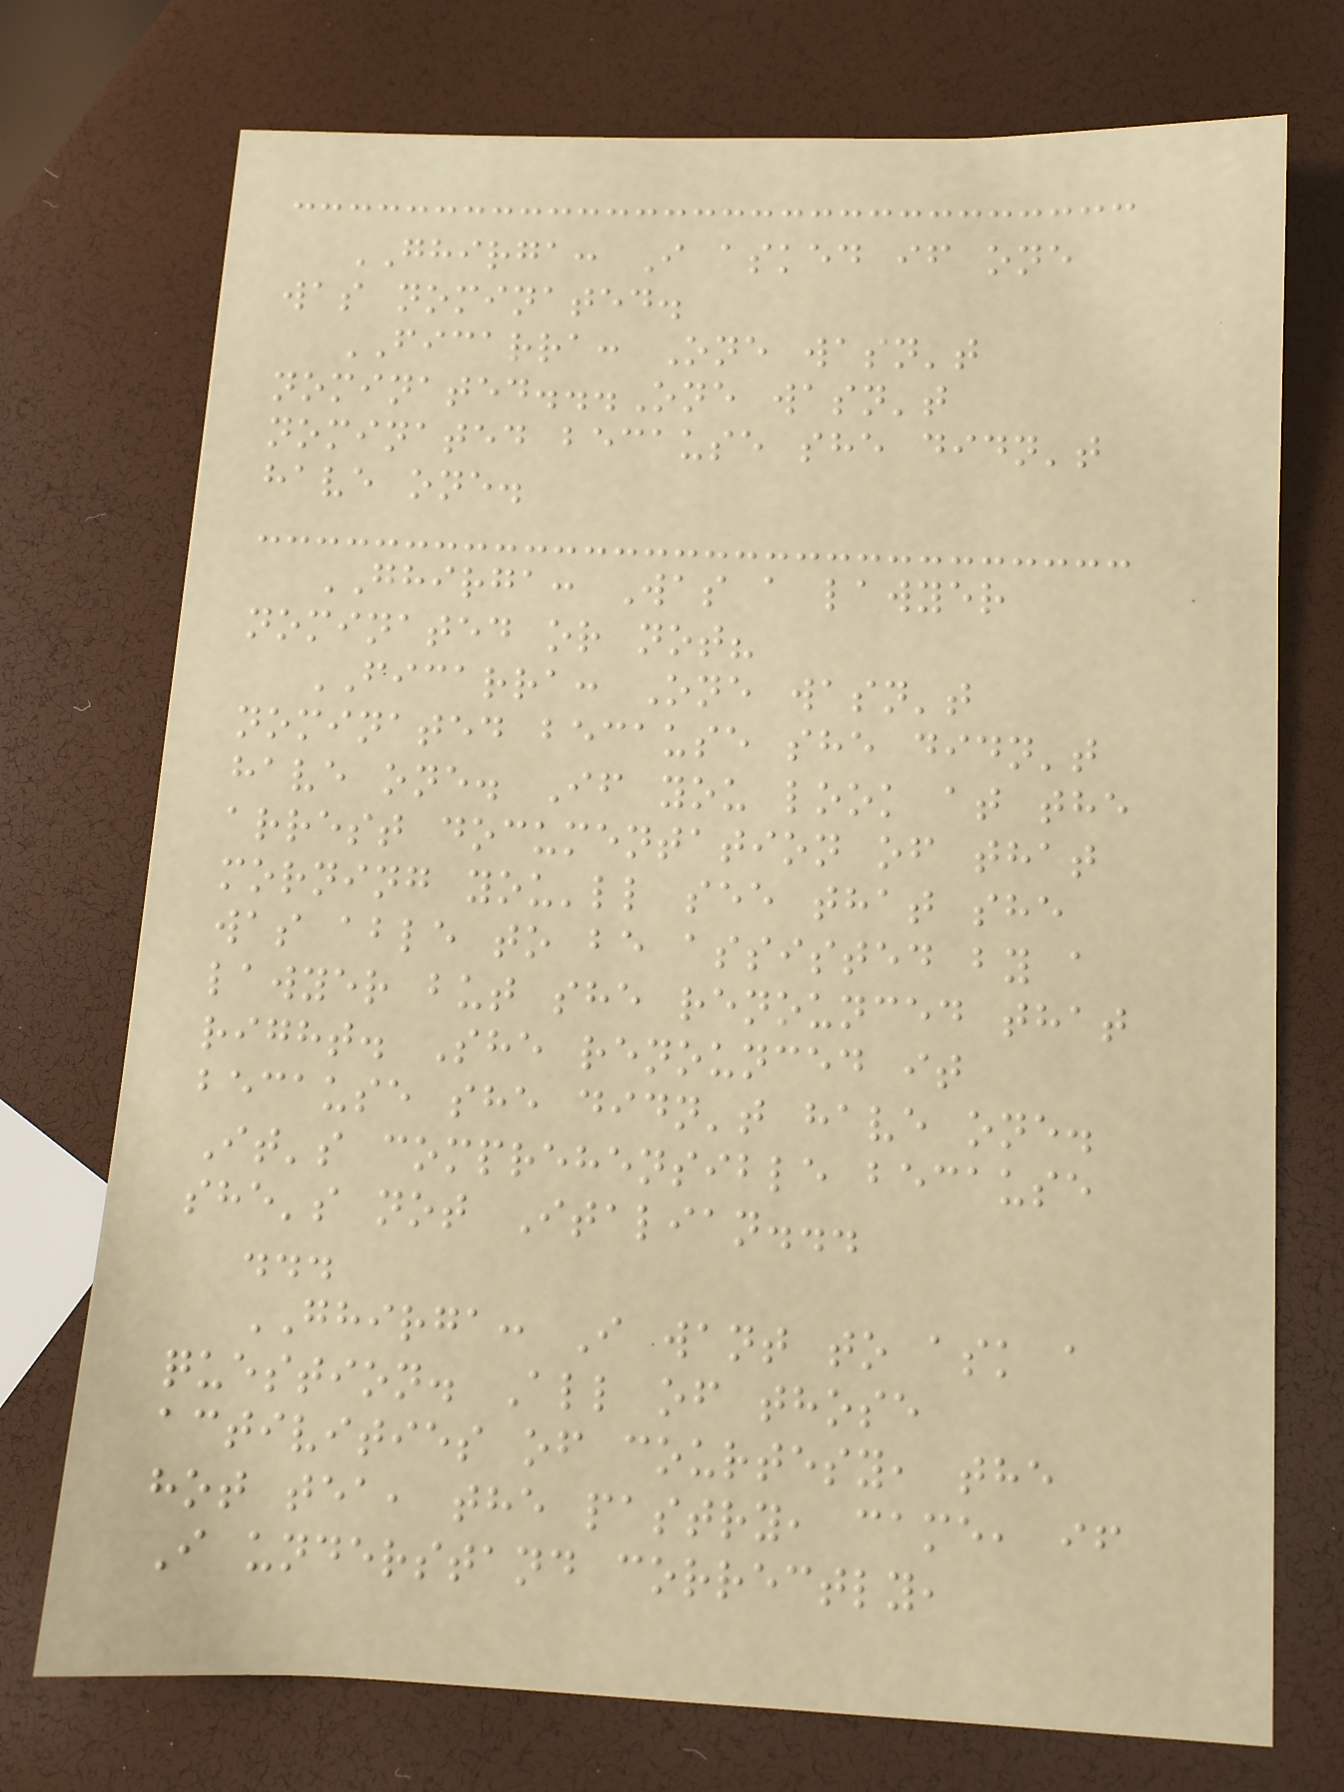GHIRGA: I asked if one
was nominated.
FICARRA: One wasn't
nominated...One wasn't
nominated because she didn't
have one.
GHIRGA: Was a lawyer
nominated or not?
FICARRA: One wasn't
nominated because she didn't
have one. If you look at the
arrest documentation of that
morning you'll see that she
was able to be assisted by a
lawyer but she renounced that
right. She renounced it
because she didn't have one.
It's comprehensible because
she's not Italian...
...
GHIRGA: I want to ask a
question. All of those
activities of courtesy, the
hot tea, the pastry, came, if
I understand correctly,
